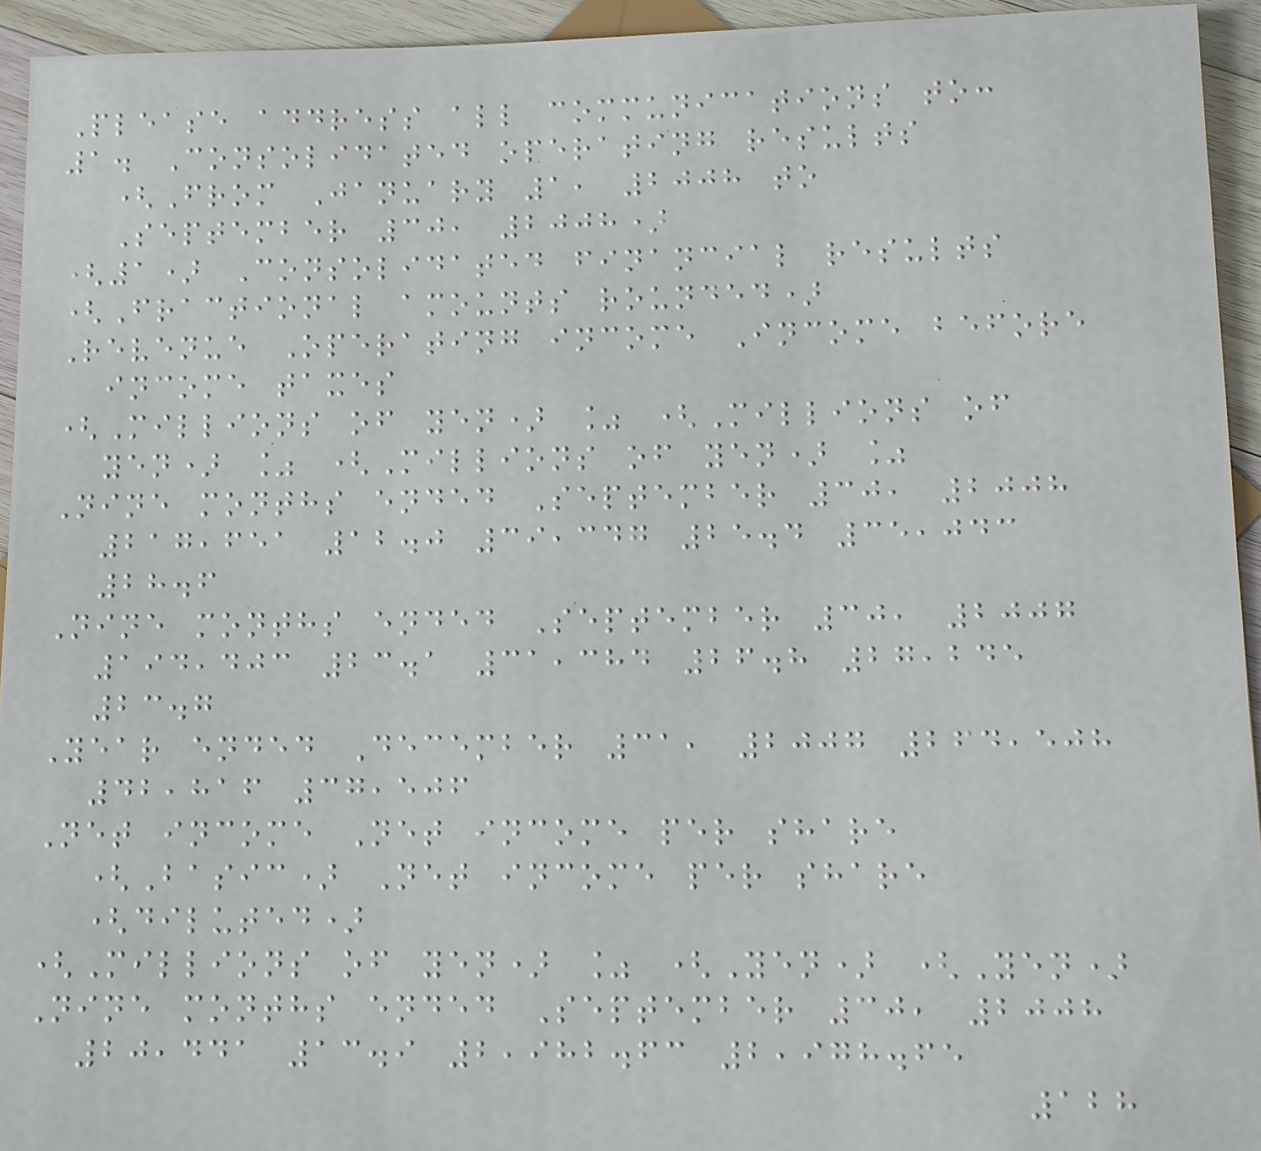Please address all communications to:
1. Consolidated operating results
(From January 1, 2008 to
September 30, 2008)
(1) Consolidated financial results
(Fractional amounts rounded)
Revenue Operating income Income before
income taxes
(Millions of yen) % (Millions of
yen) % (Millions of yen) %
Nine months ended September 30, 2008
217,651 12.0 39,347 25.4 35,043
28.6
Nine months ended September 30, 2007
194,403 23.1 31,384 26.8 27,245
23.7
Year ended December 31, 2007 264,508
42,816 37,506
Net income Net income per share
(Basic) Net income per share
(diluted)
(Millions of yen) % (Yen) (Yen)
Nine months ended September 30, 2008
20,441 13.9 2,982.63 2,978.65
128
